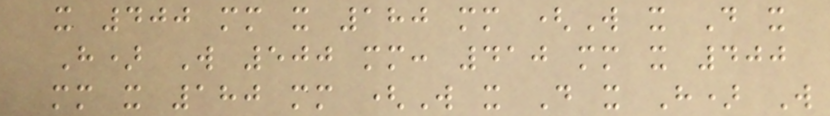x 400 mm x 180 mm (W x D x
H) W 500 mm: 410 mm x 400
mm x 180 mm (W x D x H) W
